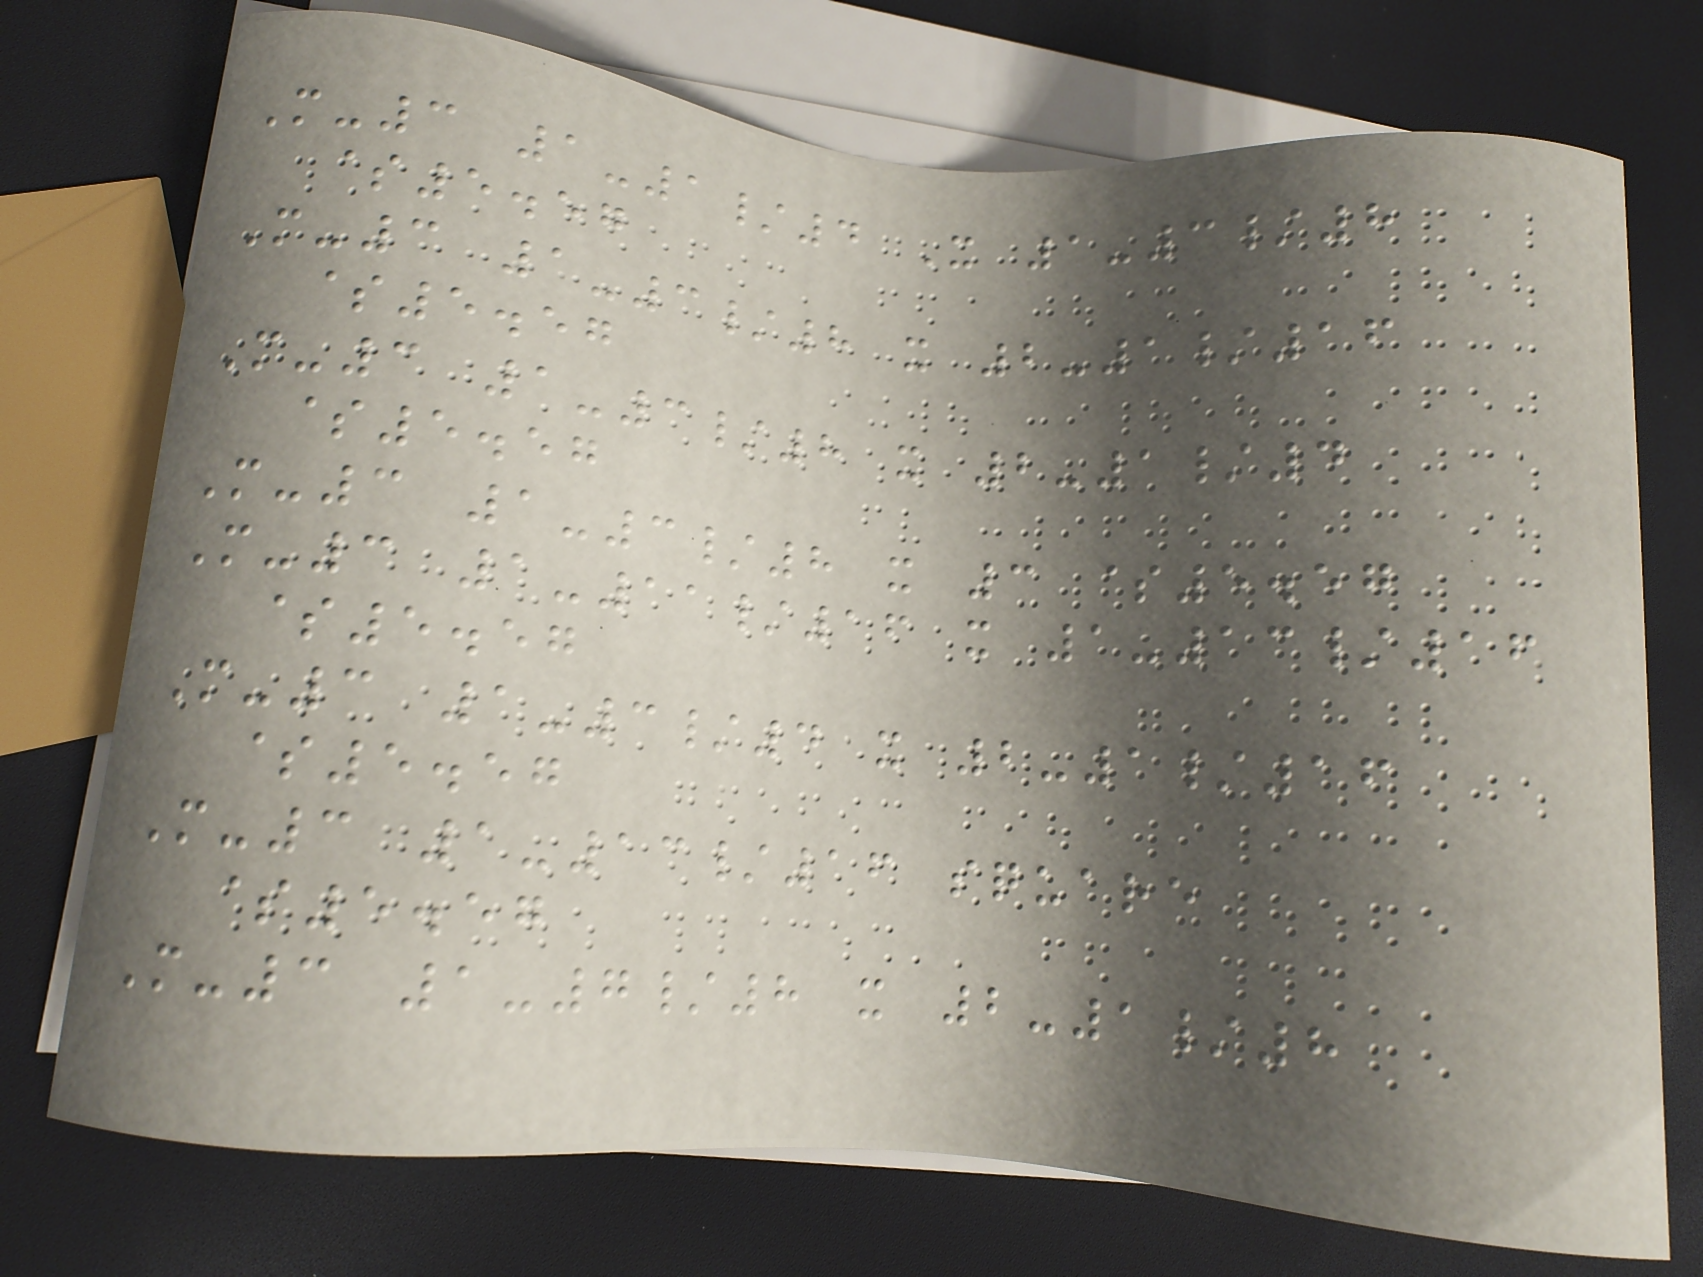M-3 1-1/4 X 1-3/8
$5.57
M-3 1-3/8 x 2-1/16
$5.57
M-3 1-3/8 x 2-1/4
$5.57
M-3 1-3/8 x 3 $5.57
M-3 1-11/16 x 1-13/16
$5.57
M-3 1-3/4 x 2-1/16
$5.57
M-3 1-13/16 square
$5.57
M-3 1-7/8 x 2-1/8
